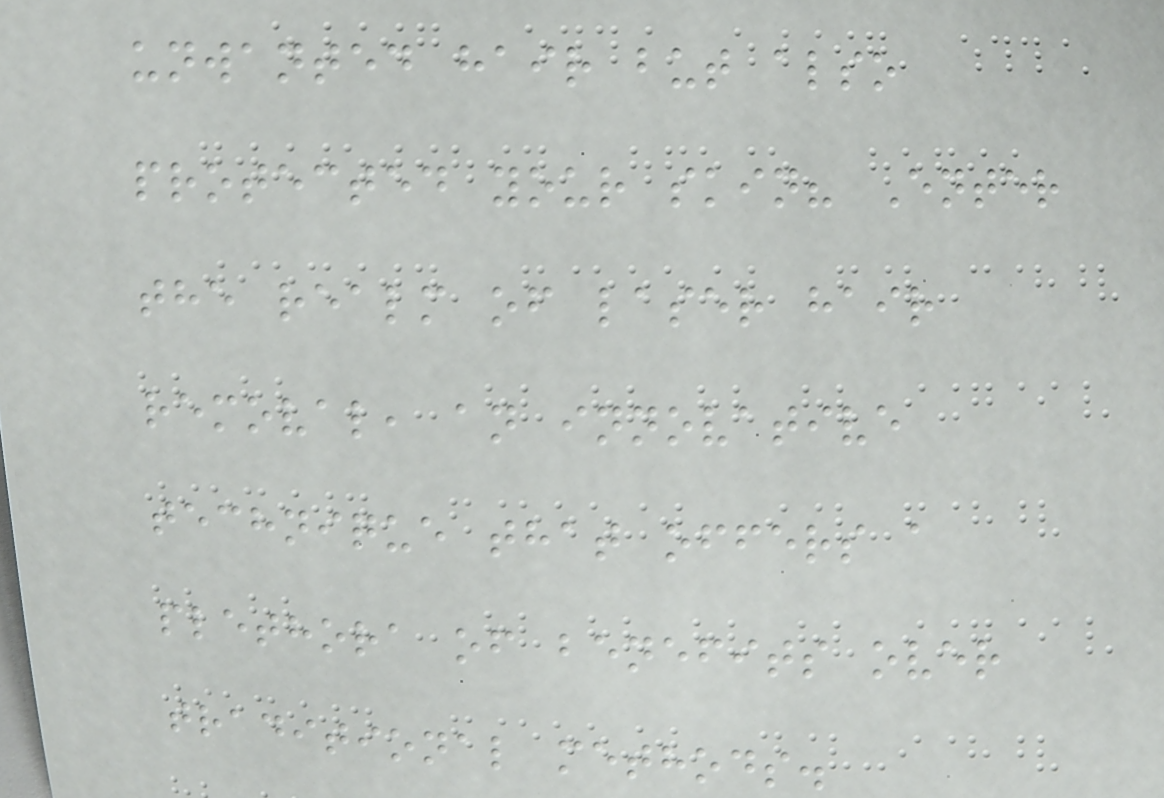unwanted hair but also
protected your skin? Enter
the realm of laser hair
removal, an innovative
technique that offers a
plethora of benefits over
traditional methods.
